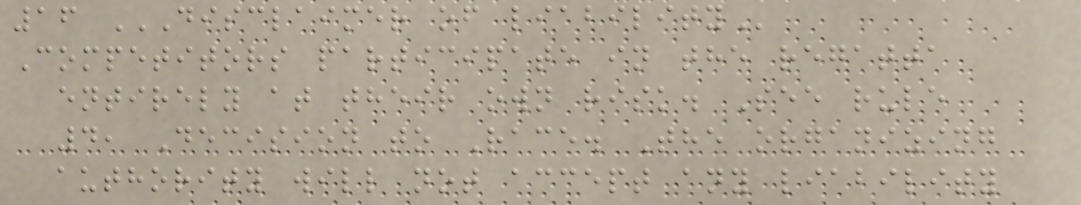16 DISCLAIMER OF LIABILITY
Competitors participate in the regatta
entirely at their own risk. See rule
4, Decision to Race. The organizing
authority will not accept any liability
